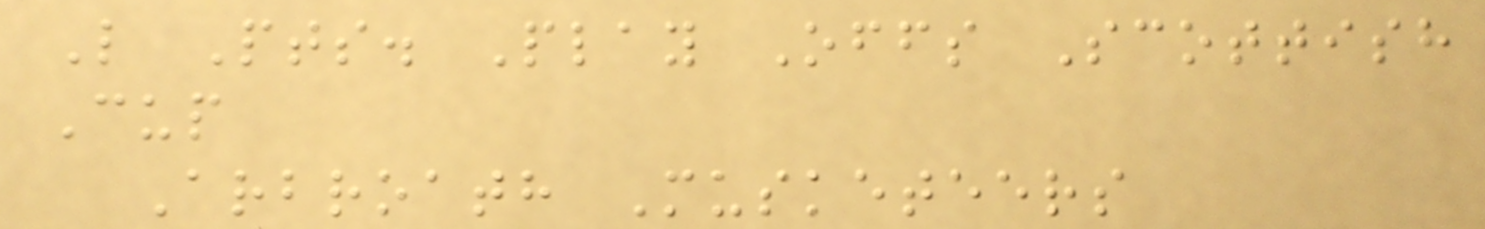L Pts. Play Offs Scottish
Cup
Arbroath Musketeers
